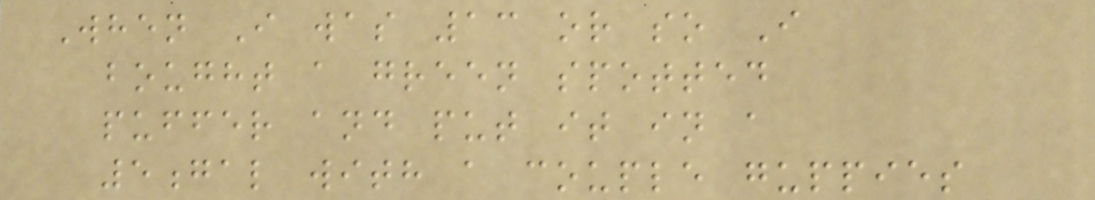When I was 13 or so I
bought a green spotted
puffer and put it in a
5gal with a couple guppies
